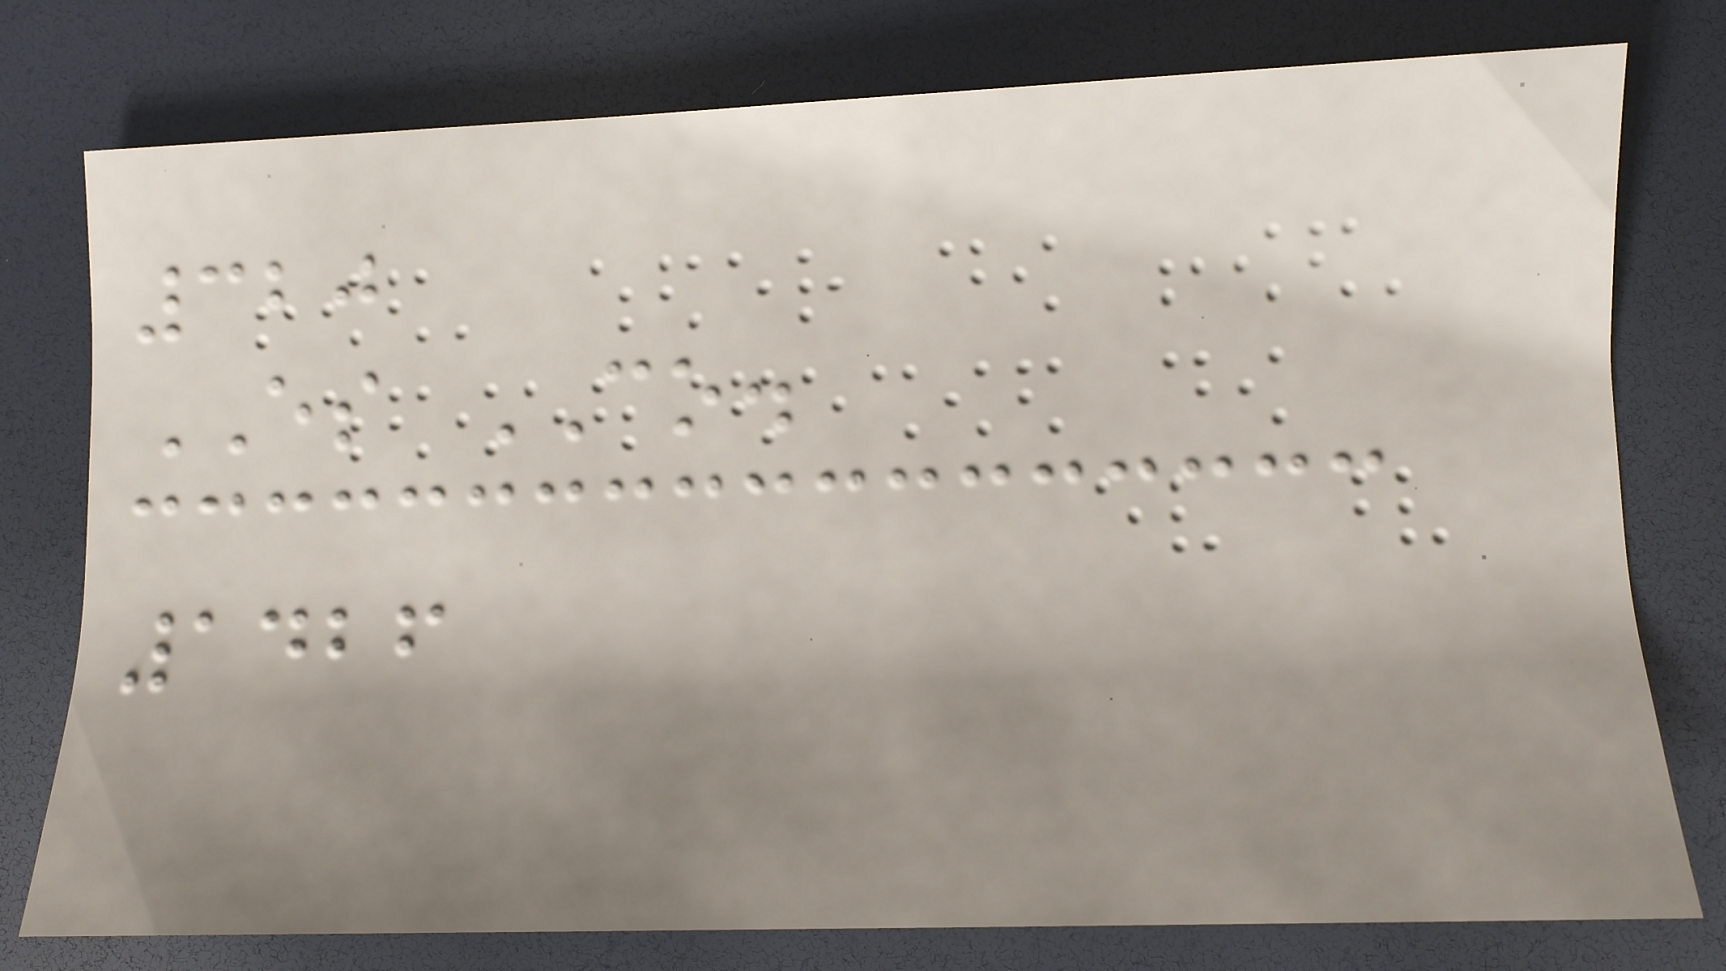320
ES CO.
1426
